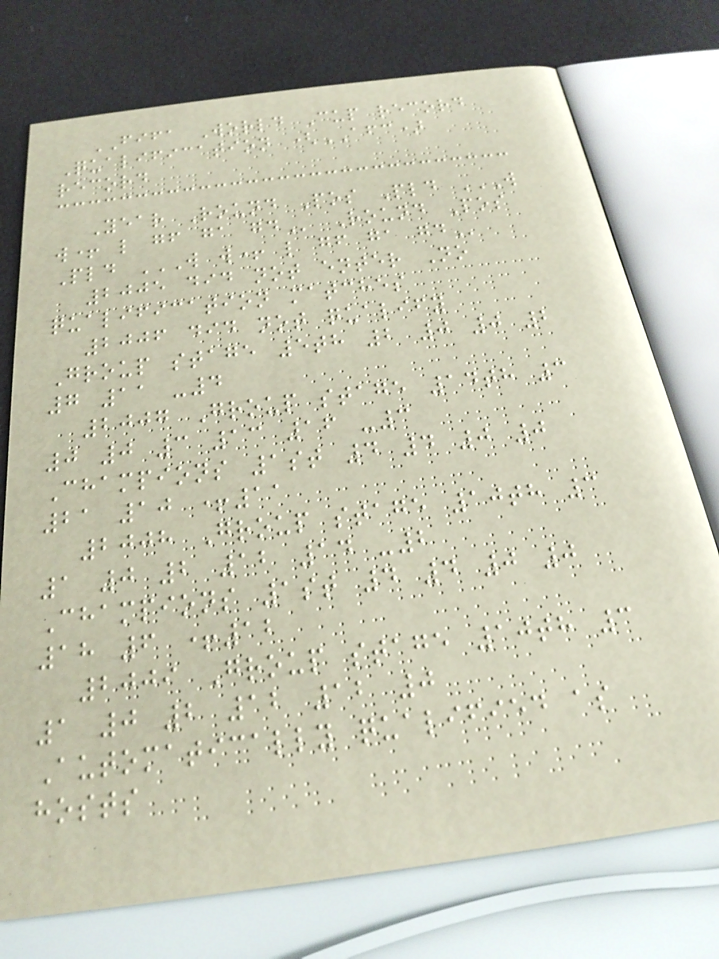FIFA World Cup record
Qualification (AFC)
record
Year Round Pos Pld W
W+ L GF GA GD Round Pos
Pld W W+ L GF GA GD
2005 did not enter No
qualification matches
2006 did not qualify
Group stage 5th 2 0 0 2
7 11 -4
2007 Group stage 14th 3
0 0 3 13 16 -3
Champions 1st 4 4 0 0
21 10 +11
2008 Group stage 10th 3
1 0 2 12 14 -2
Champions 1st 4 4 0 0
18 6 +12
2009 Group stage 10th 3
1 0 2 12 12 0
Automatically qualified as
hosts
